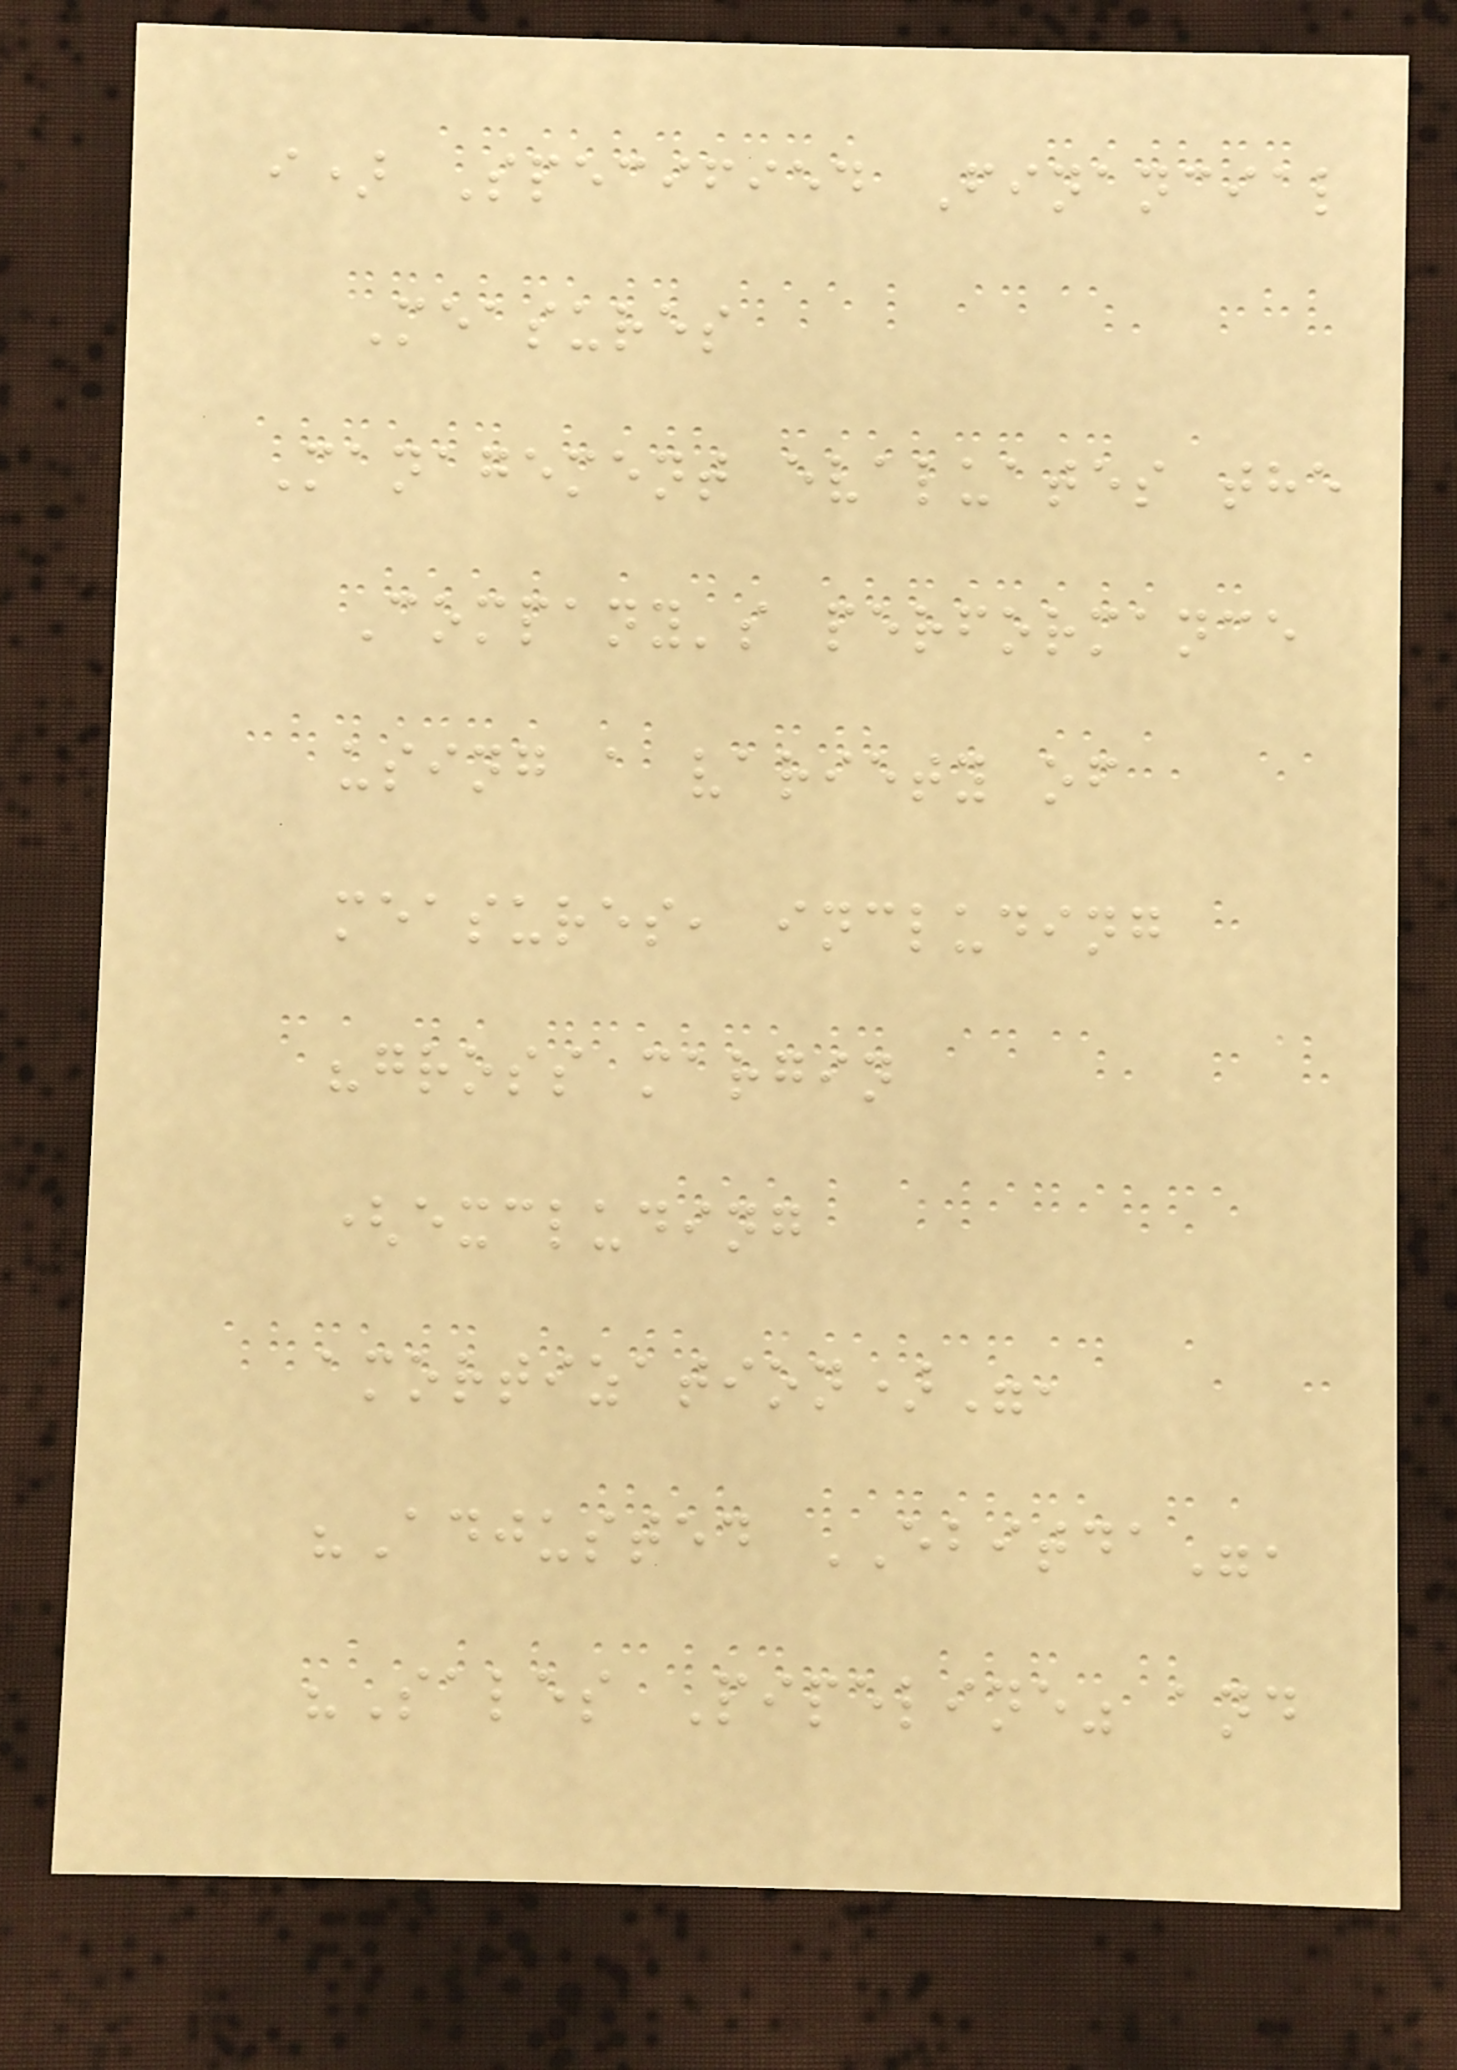i) Specified Financial
Measures
Management evaluates the
Company's performance
using a variety of
measures, including
"gross margin
(excluding
amortization)",
"Adjusted EBITDA",
"Sales Pipeline" and
